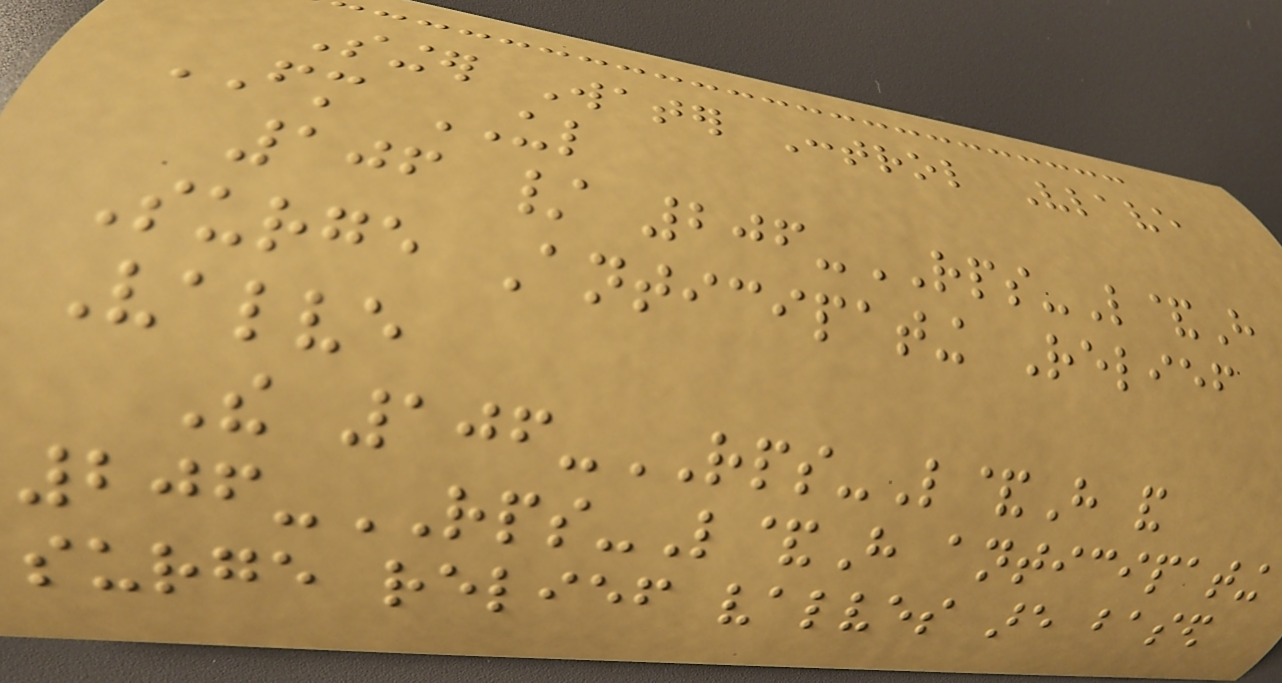Singer Water Control Vlave
FM UL
106 / 206-RPS-L&H
Surge Anticipating Relief
Valve
The 106-RPS-L&H and
206-RPS-L&H anticipating
surge relief valves are based
